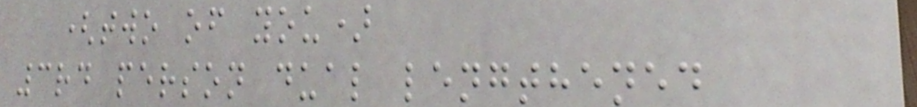(two of you)
3rd person dual lengthened
